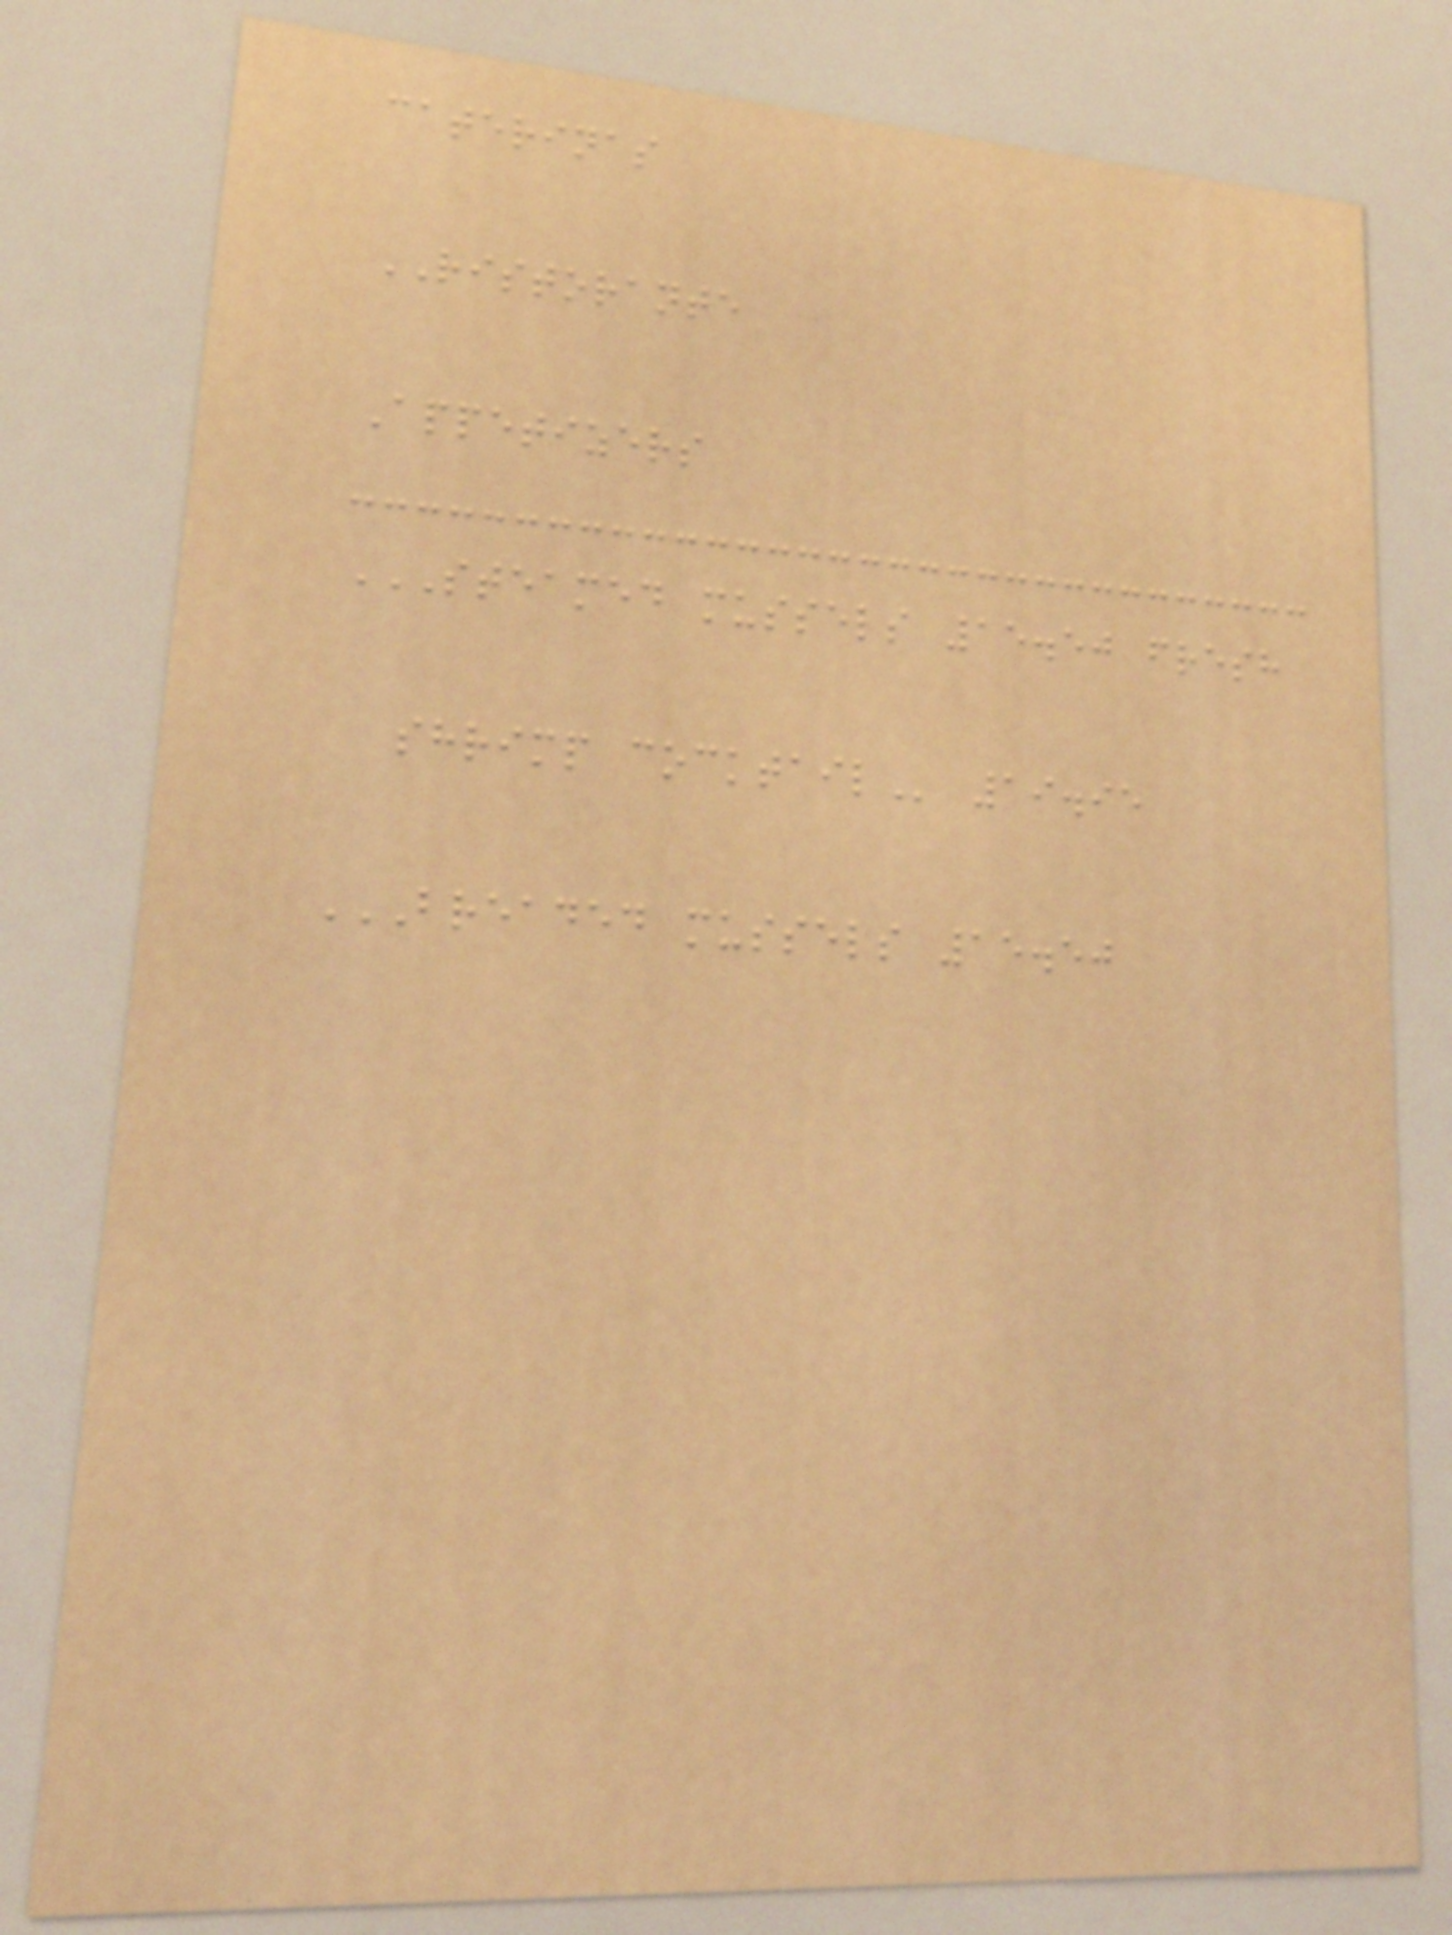caterinas
RISTORANTE
Appetizers
STEAMED MUSSELS 15.50 FRESH
SHRIMP COCKTAIL 19.95
BREADED MUSSELS 15.50
